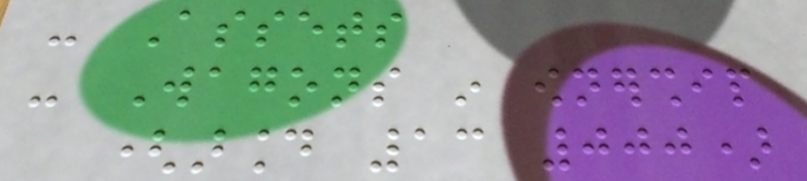- Assets
- Wagons in ownership
(around 13 000)
